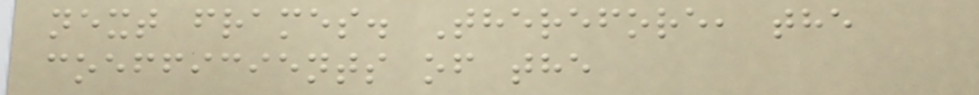next frames. Therefore, the
coefficients of the
